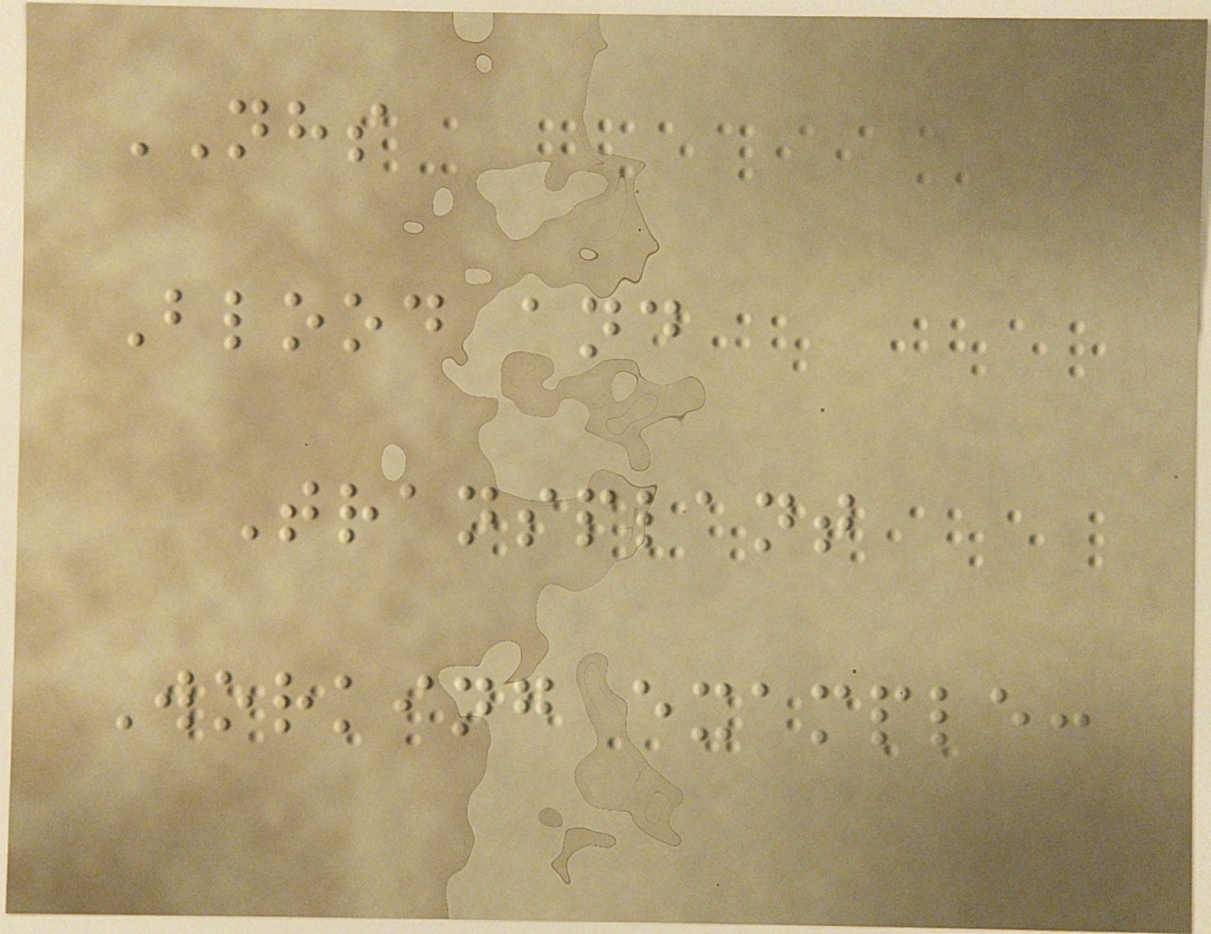NHS
Blood and
Transplant
Working example:
